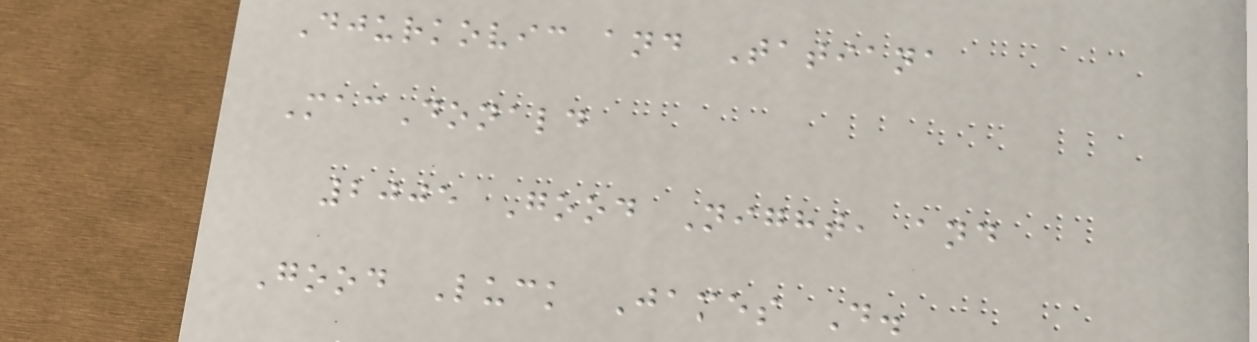Djurkovic and Tatiana
MacDonald
2005 Good Night, and
Good Luck James D.
